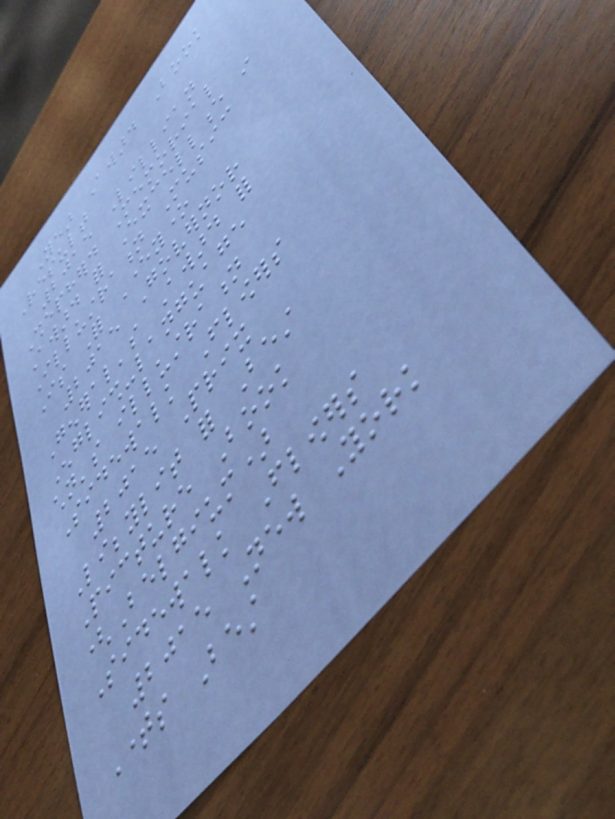Year Award Book
Result
2015 Lillian
Shepherd Memorial
Award for Excellence in
Illustration Music
Is For Everyone
2015 Governor
General's Award for
English-language
children's illustration
Sidewalk Flowers
2015 Prix
Libbylit for Best
Picture Book
(Belgium)
Sidewalk Flowers
2015 New York
Times Best
